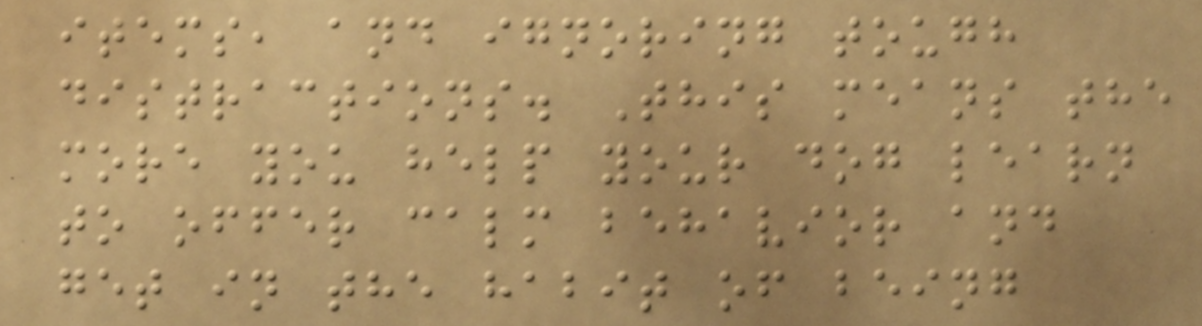items, and ignoring tough
distractions. This means the
more you help your dog learn
to offer calm behavior and
get in the habit of being
